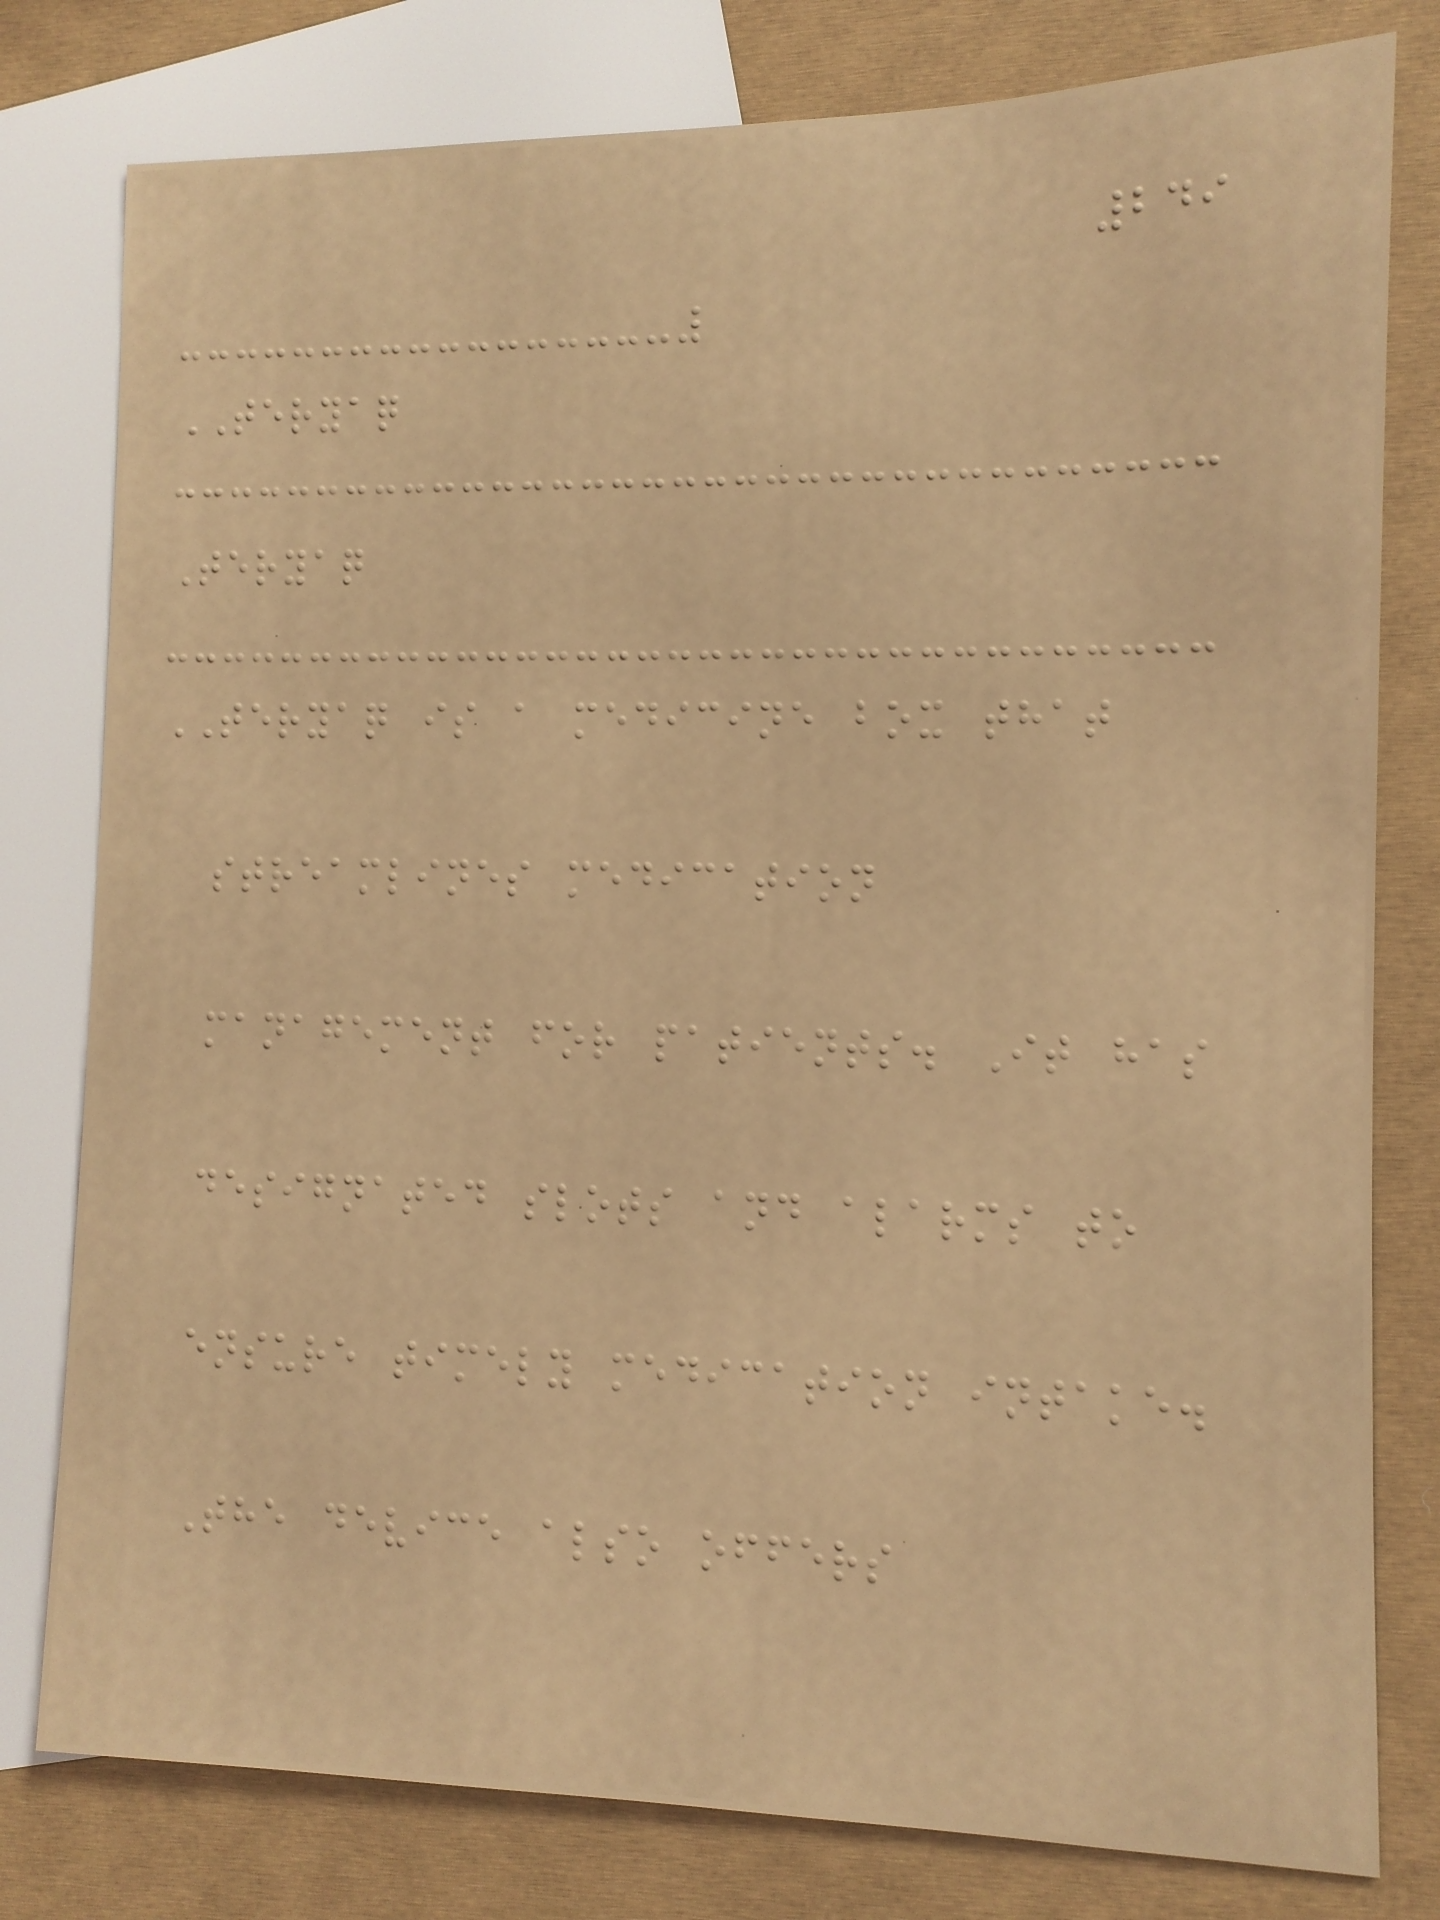249
TERYAQ
Teryaq
TERYAQ is a medicine box that
streamlines medication
management for patients. It has
designated slots and alarms to
ensure timely medication intake.
The device also offers
